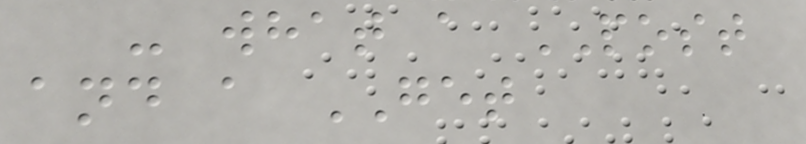- what a POST
and a GET
